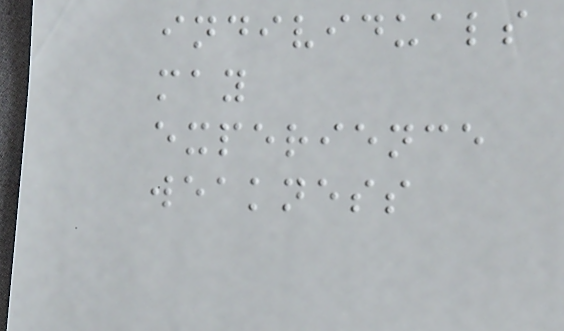individuals
may
experience
weakness
